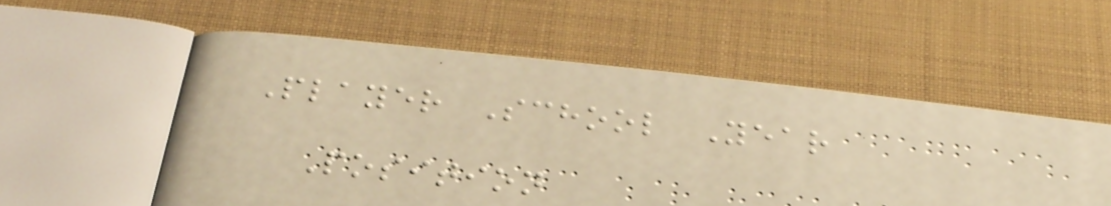Player School Year
Position
